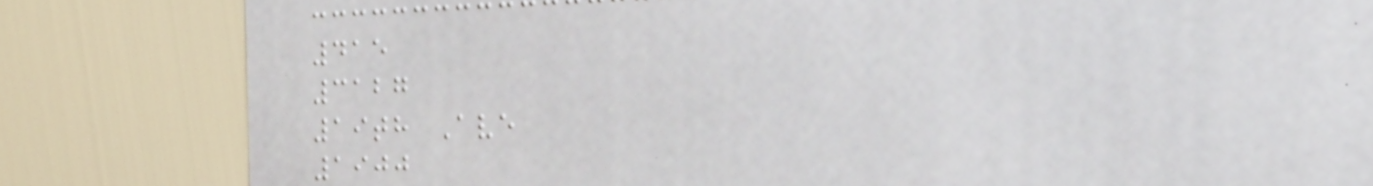415
3127
19th Ave
1900
